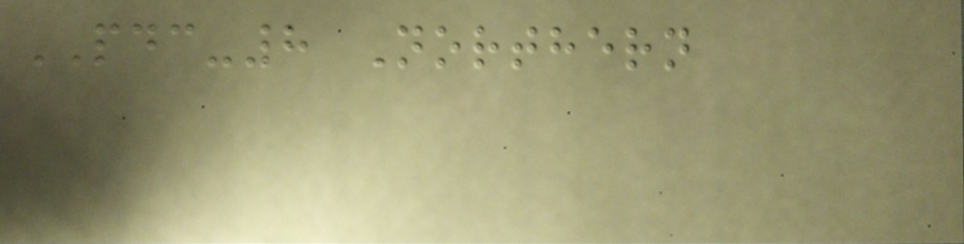PDC-8 Northern
